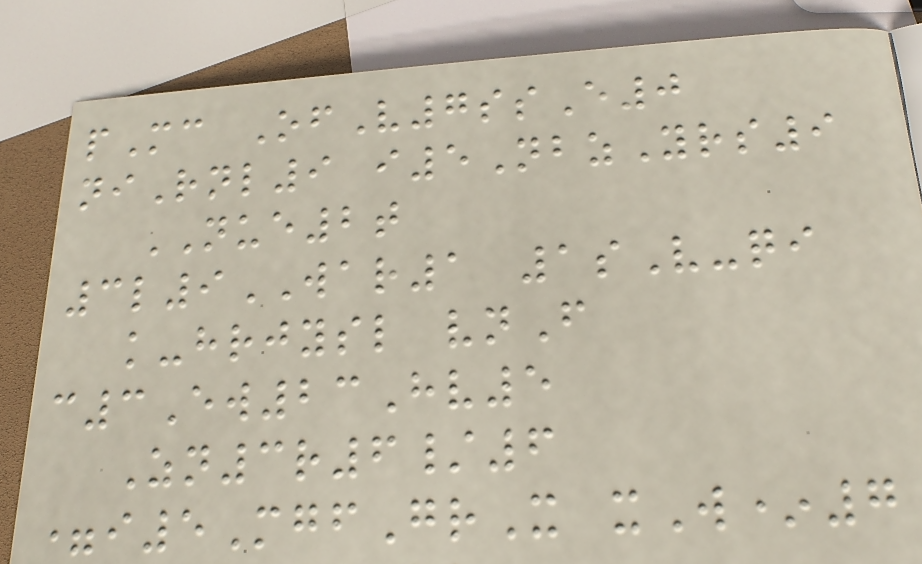pMc OfV7ssE0
niRnl9 i5NbzYrs9
NUE2t
3l9WAR1 1sV-qi
k-hrjysl vnF
c3Ew23Hv5
Zn3r6/6
=i5MgfGrX xW*7
